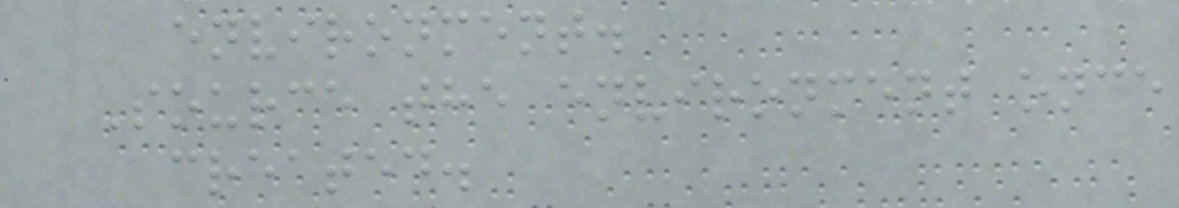environment.
Source the environment once
created.
